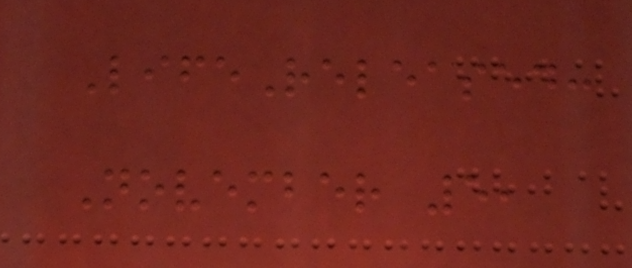LifeReleased:
November 5,
